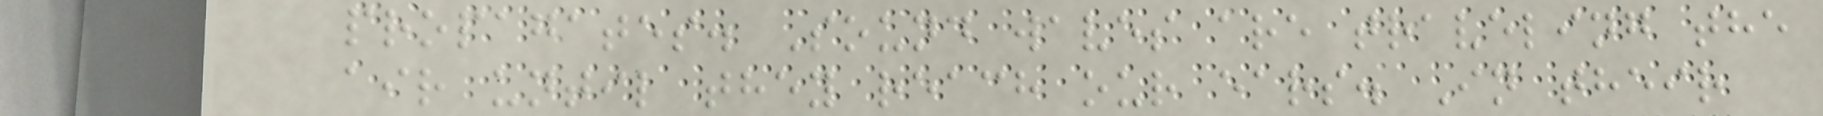propagates. Sound waves are traveling the
air until they reach our ears. In their
